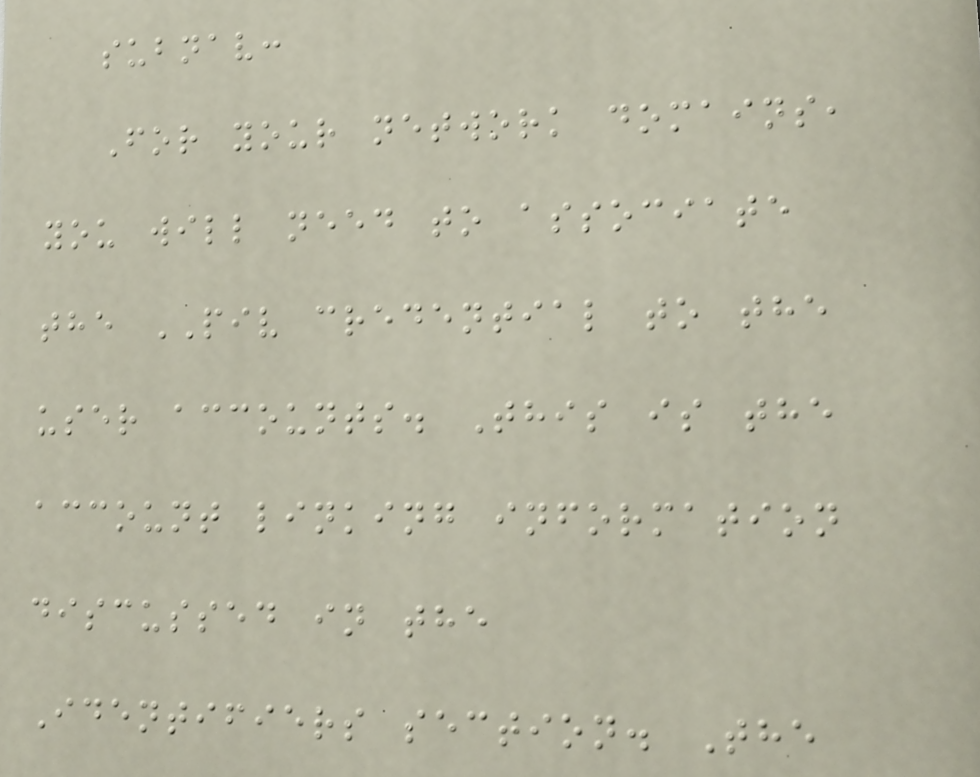subnav:
For your network domains,
you will need to associate
the PIV credential to the
user accounts. This is the
account linking information
discussed in the
Identifiers section. The
